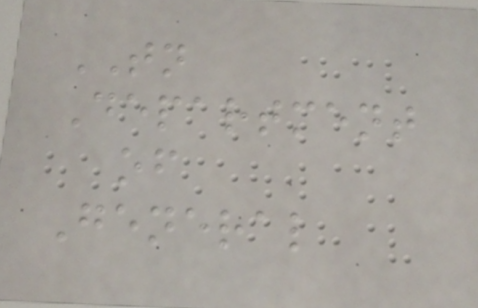TN
Department
of
General
